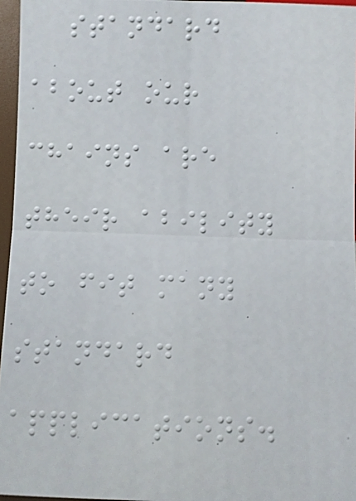standard
about our
chains are
their ability
to fit many
standard
applications.
